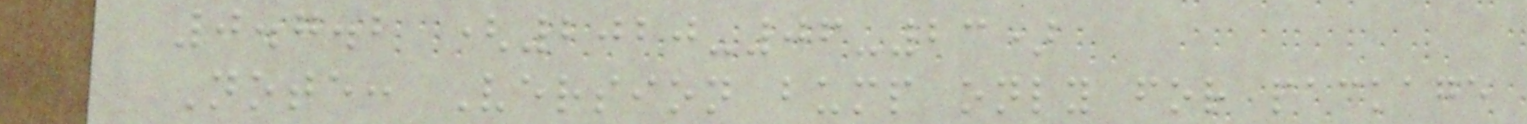0.7.2 (2020-06-23)
Note: Version bump only for package
